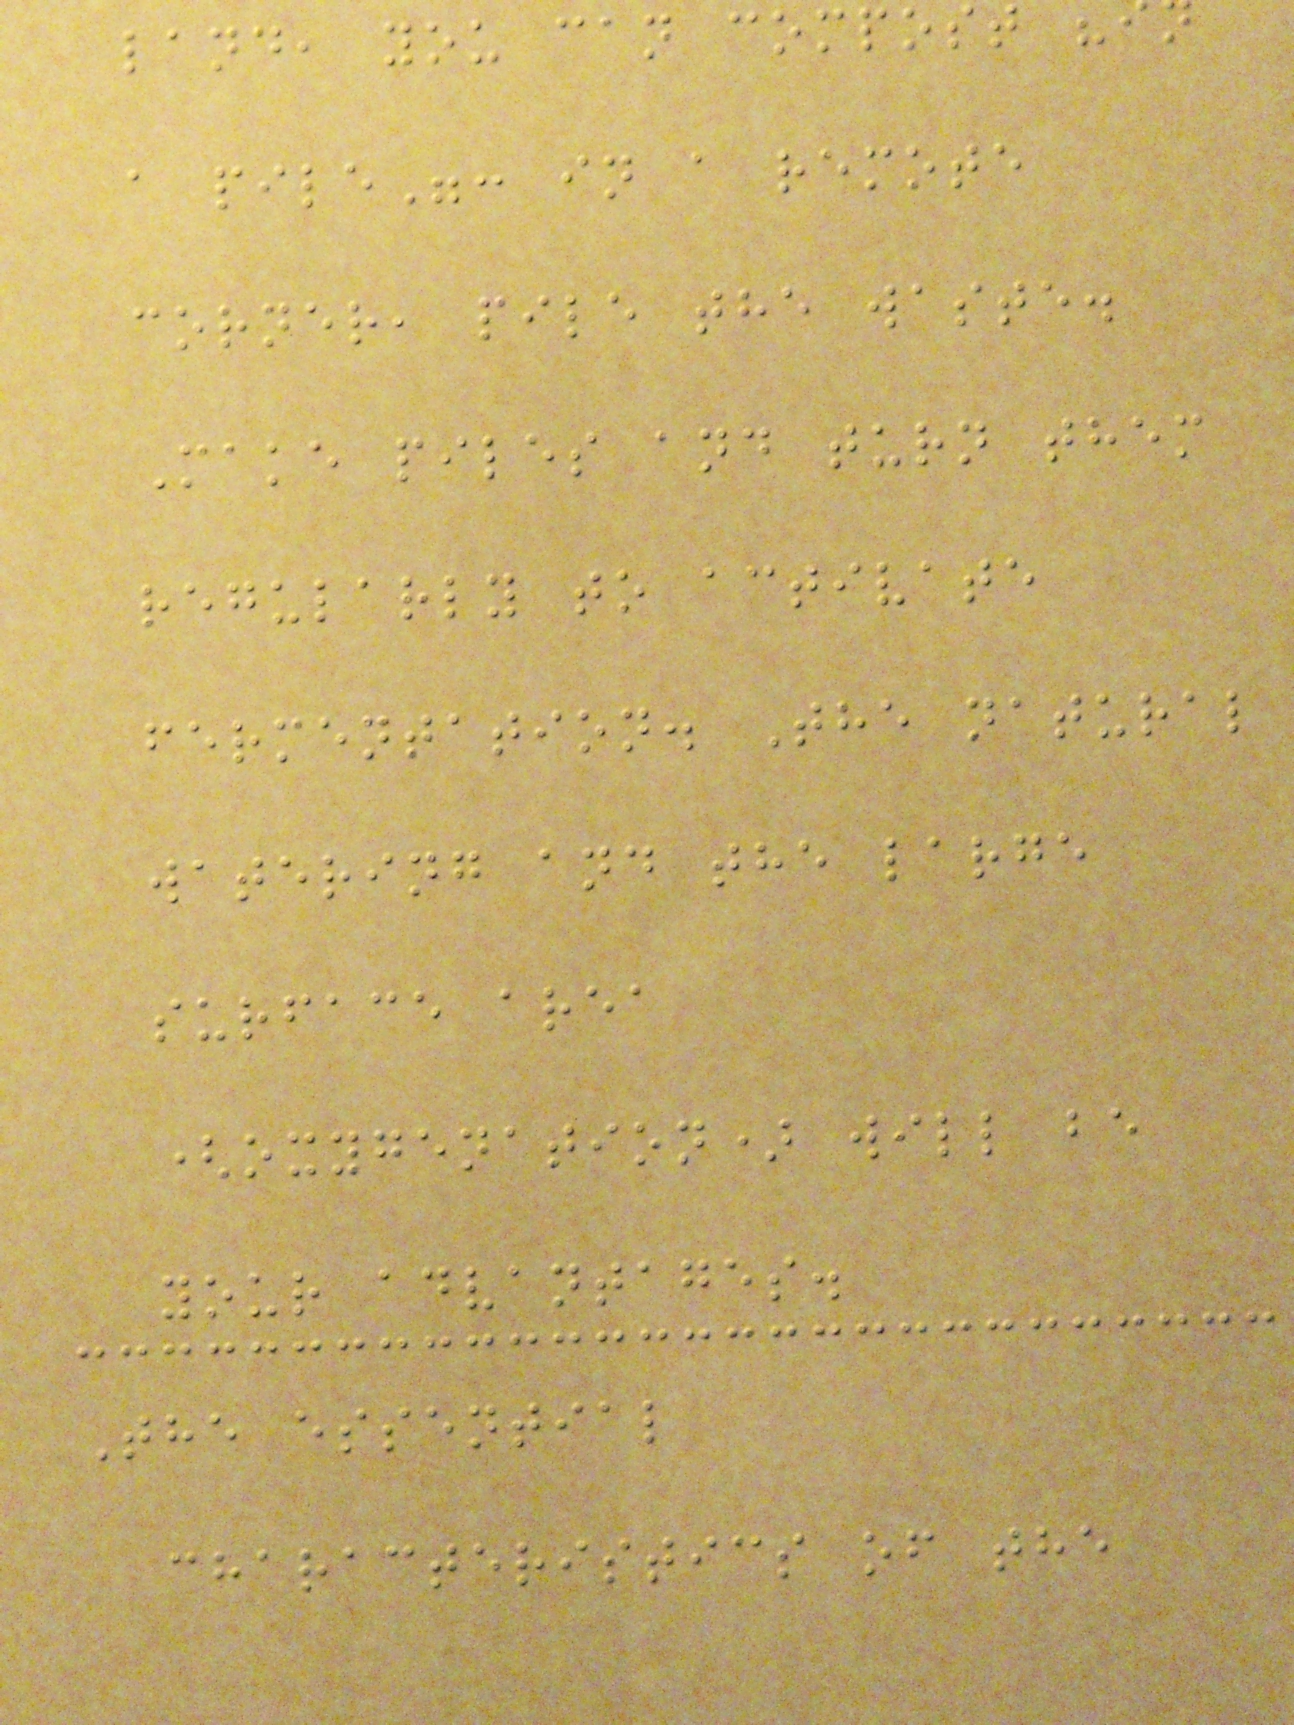land, you can compost
a pile": in a remote
corner, pile the waste.
Make piles and turn them
regularly to activate
fermentation. The natural
watering and the large
surface area
(oxygenation) will be
your advantages.
The essential
characteristics of the
